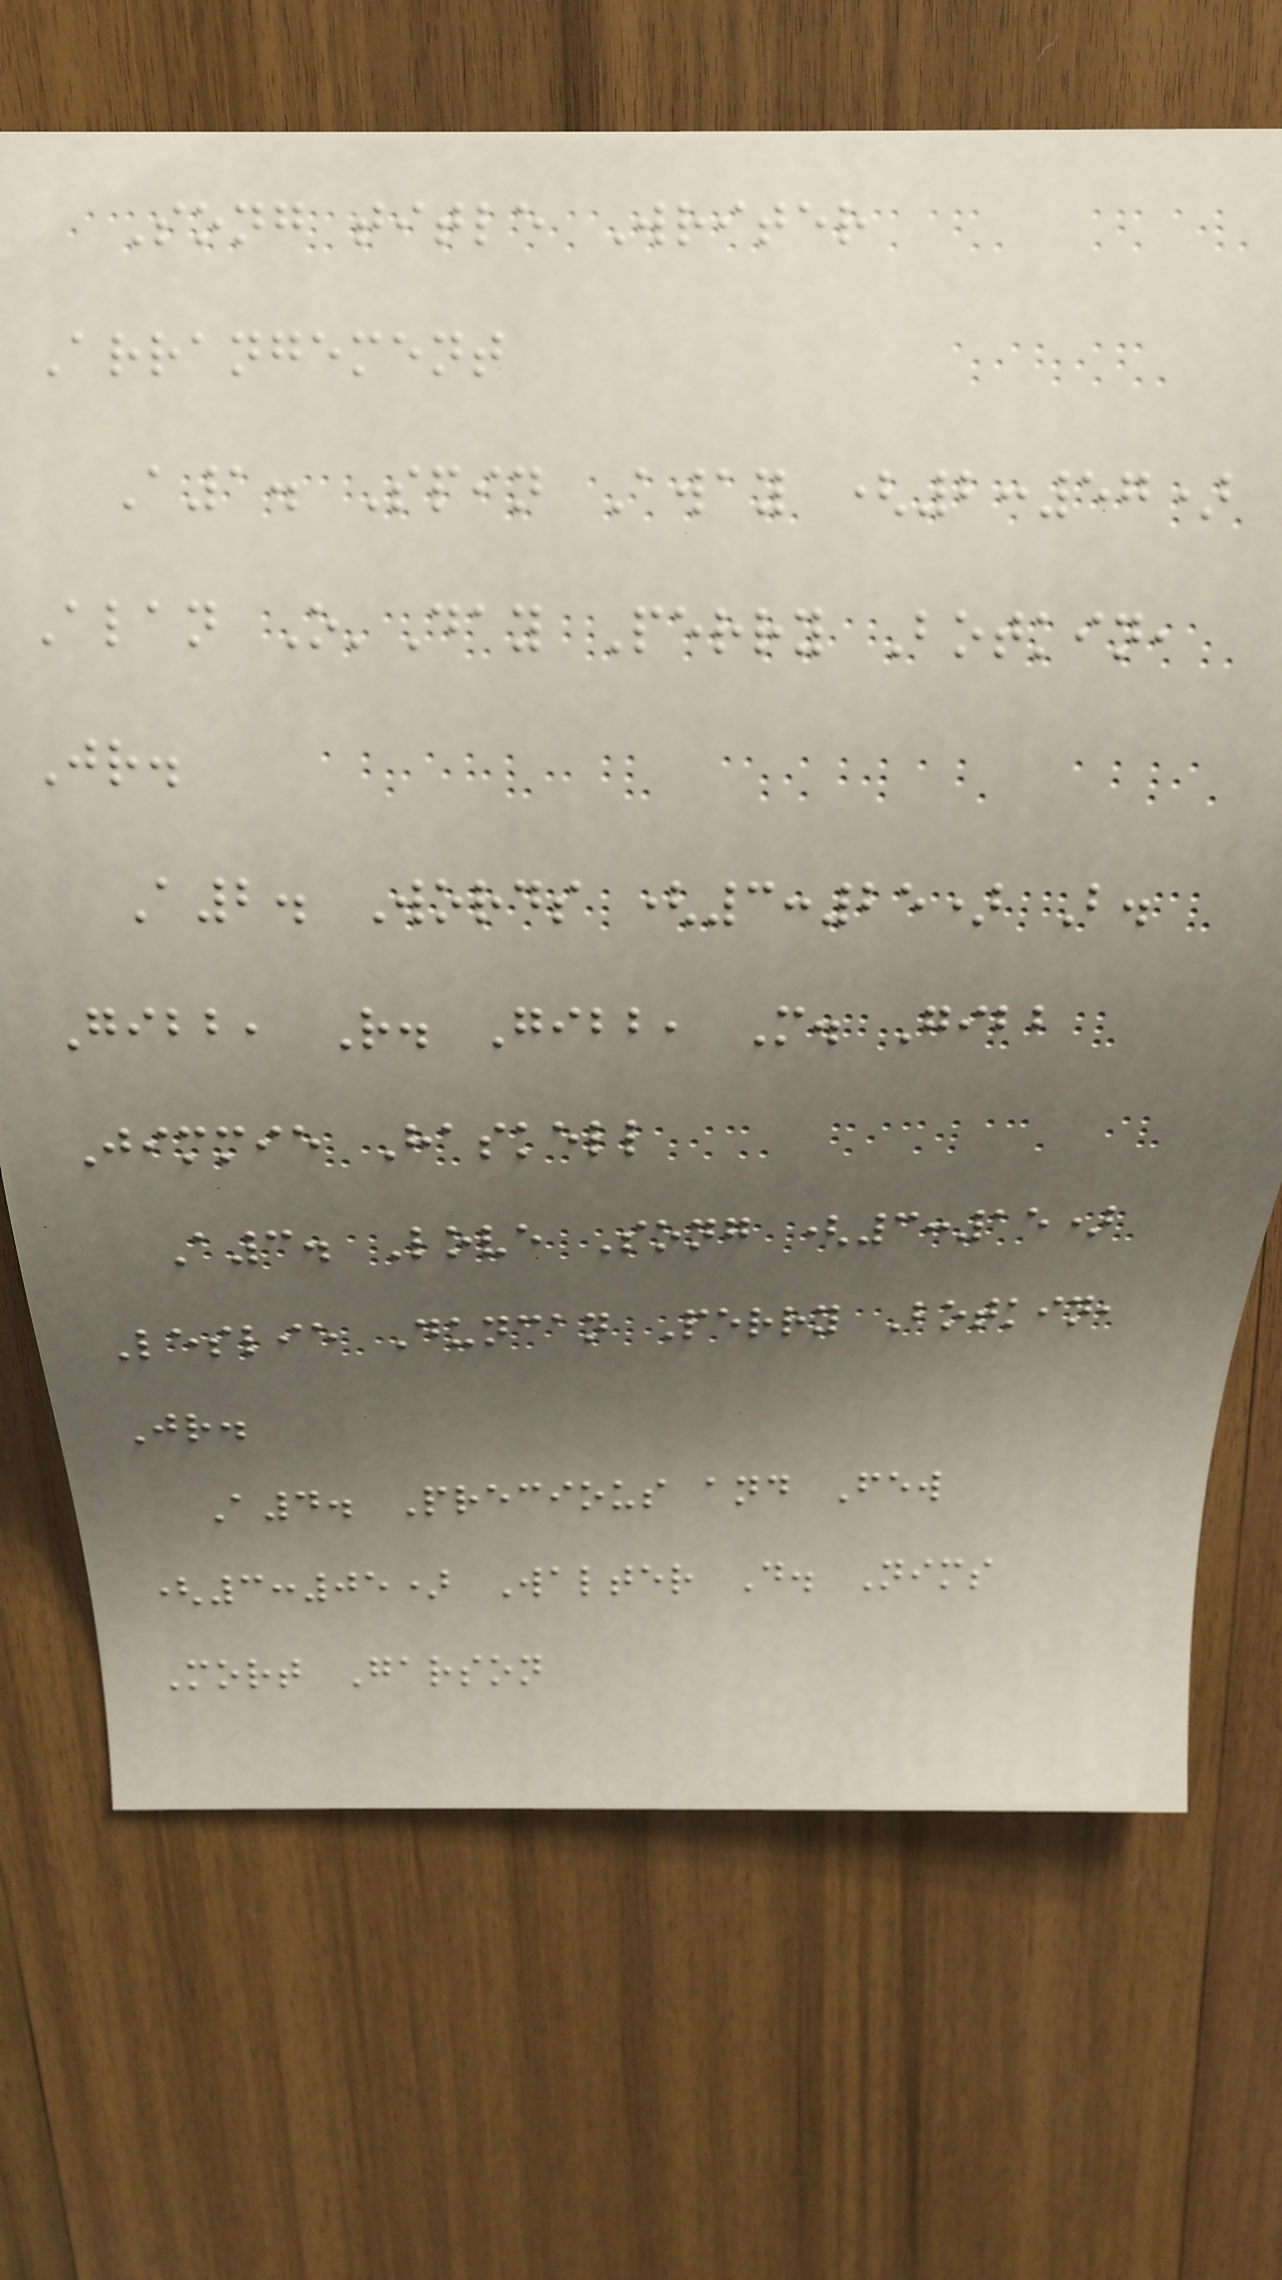Song title Writer
Arrangement
A1. Spin Away (2:57)
Alan O'Day Perry Botkin,
Jr.
A2. Words (3:25) B.
Gibb, R. Gibb, M. Gibb
Jimmie Haskell
A3. Love Song (3:15)
Leslie Duncan Perry Botkin,
Jr.
A4. Precious and Few
(3:05) Walter D. Nims
Mort Garson
